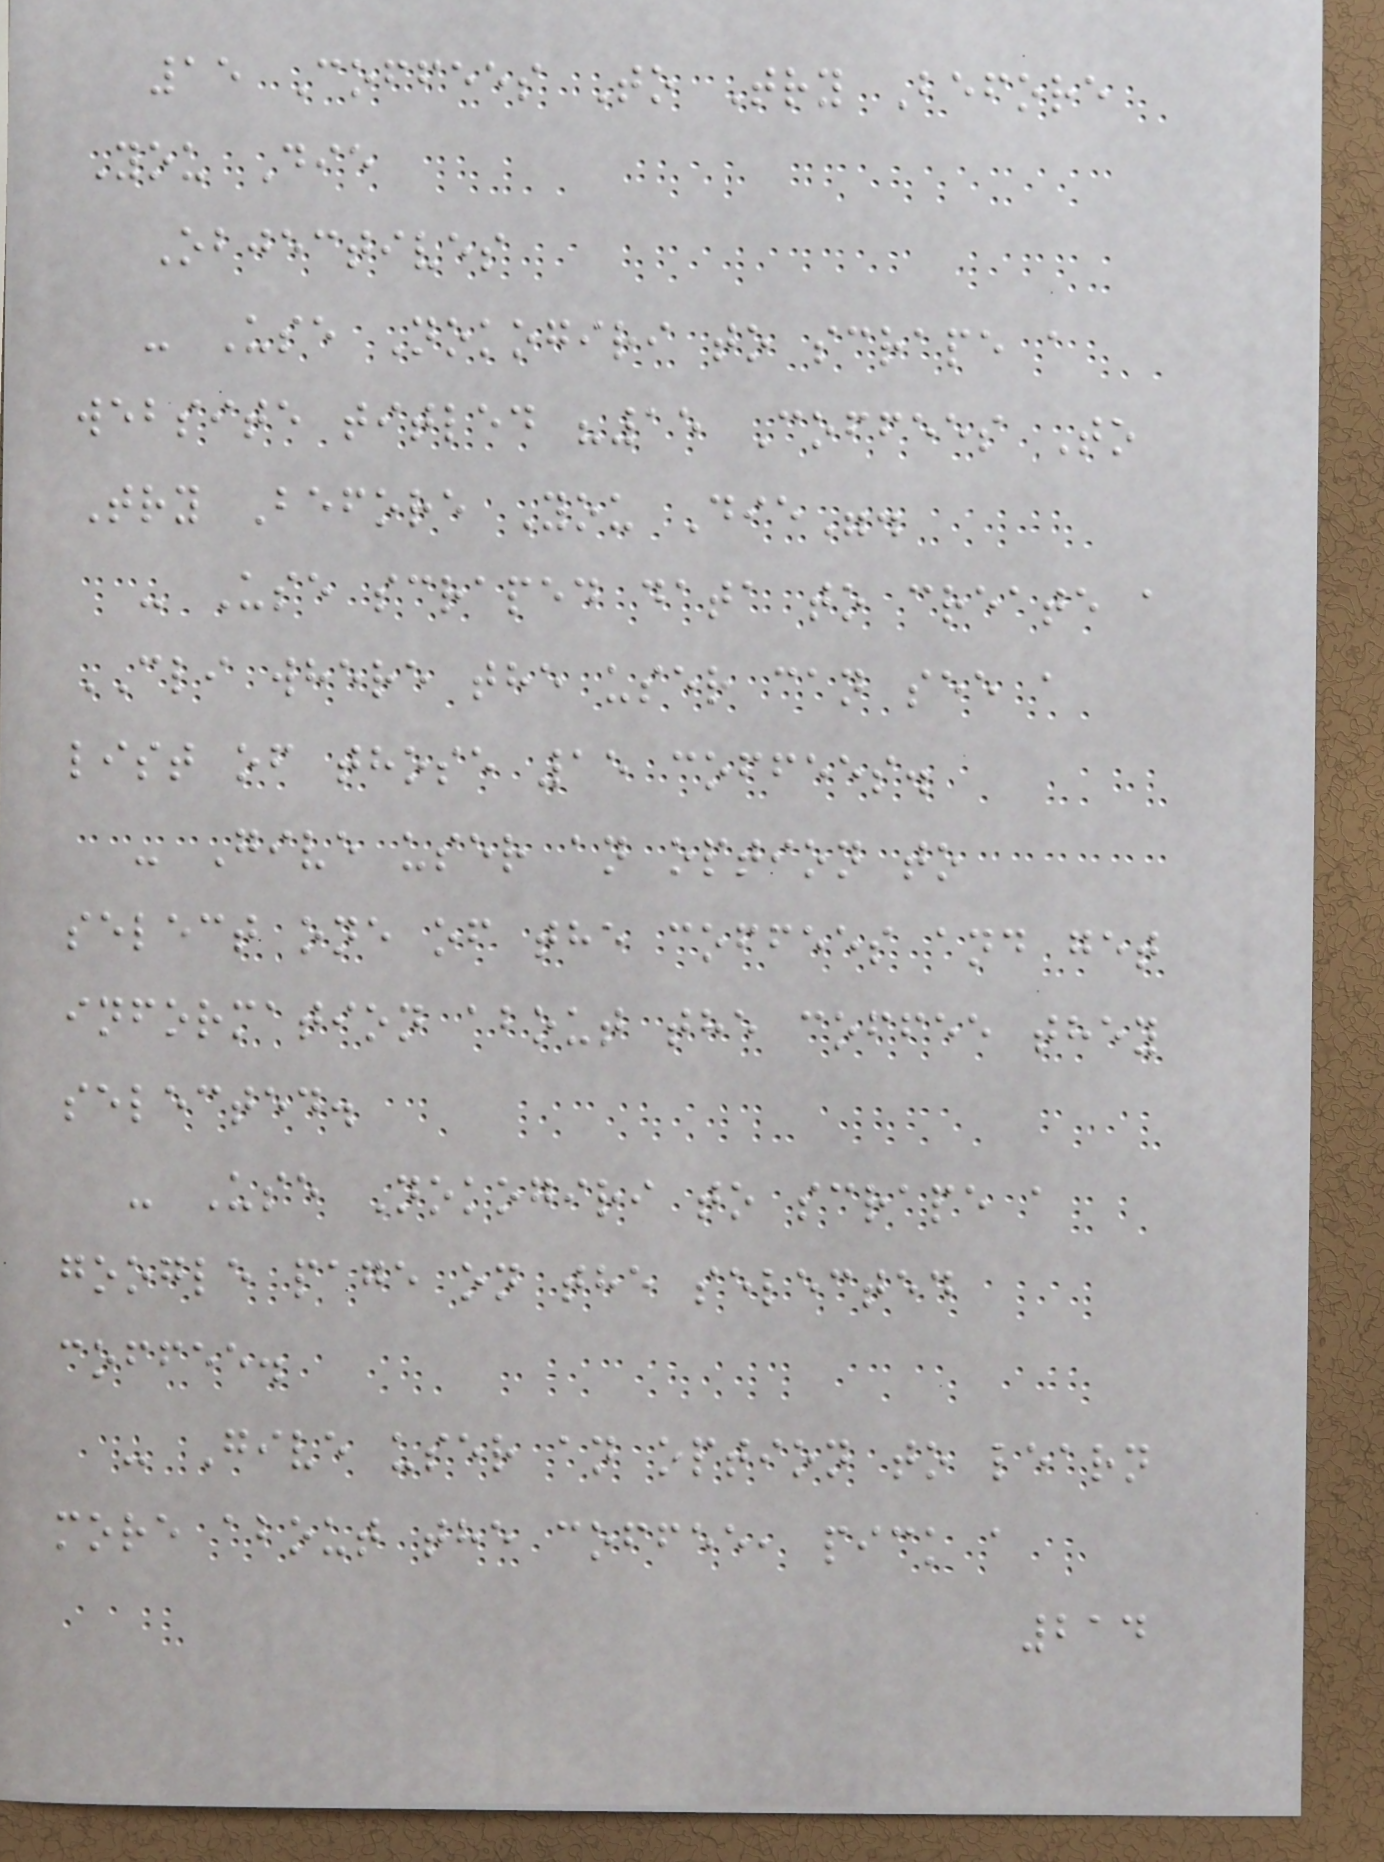15 Coffees To Try Before
You Die
Objectives
- Use Nokogiri to scrape a
website titled "15 Coffees To
Try Before You Die".
- Use scraped data to create a
CLI where the user can see a
list of those 15 coffees.
- Give user an option to
select one of the coffees and get
information about the coffee they
selected.
- Use Nokogiri to scrape a
google page on the selected
coffee.
- Give user an option to learn
more about the coffee, pick a
214
